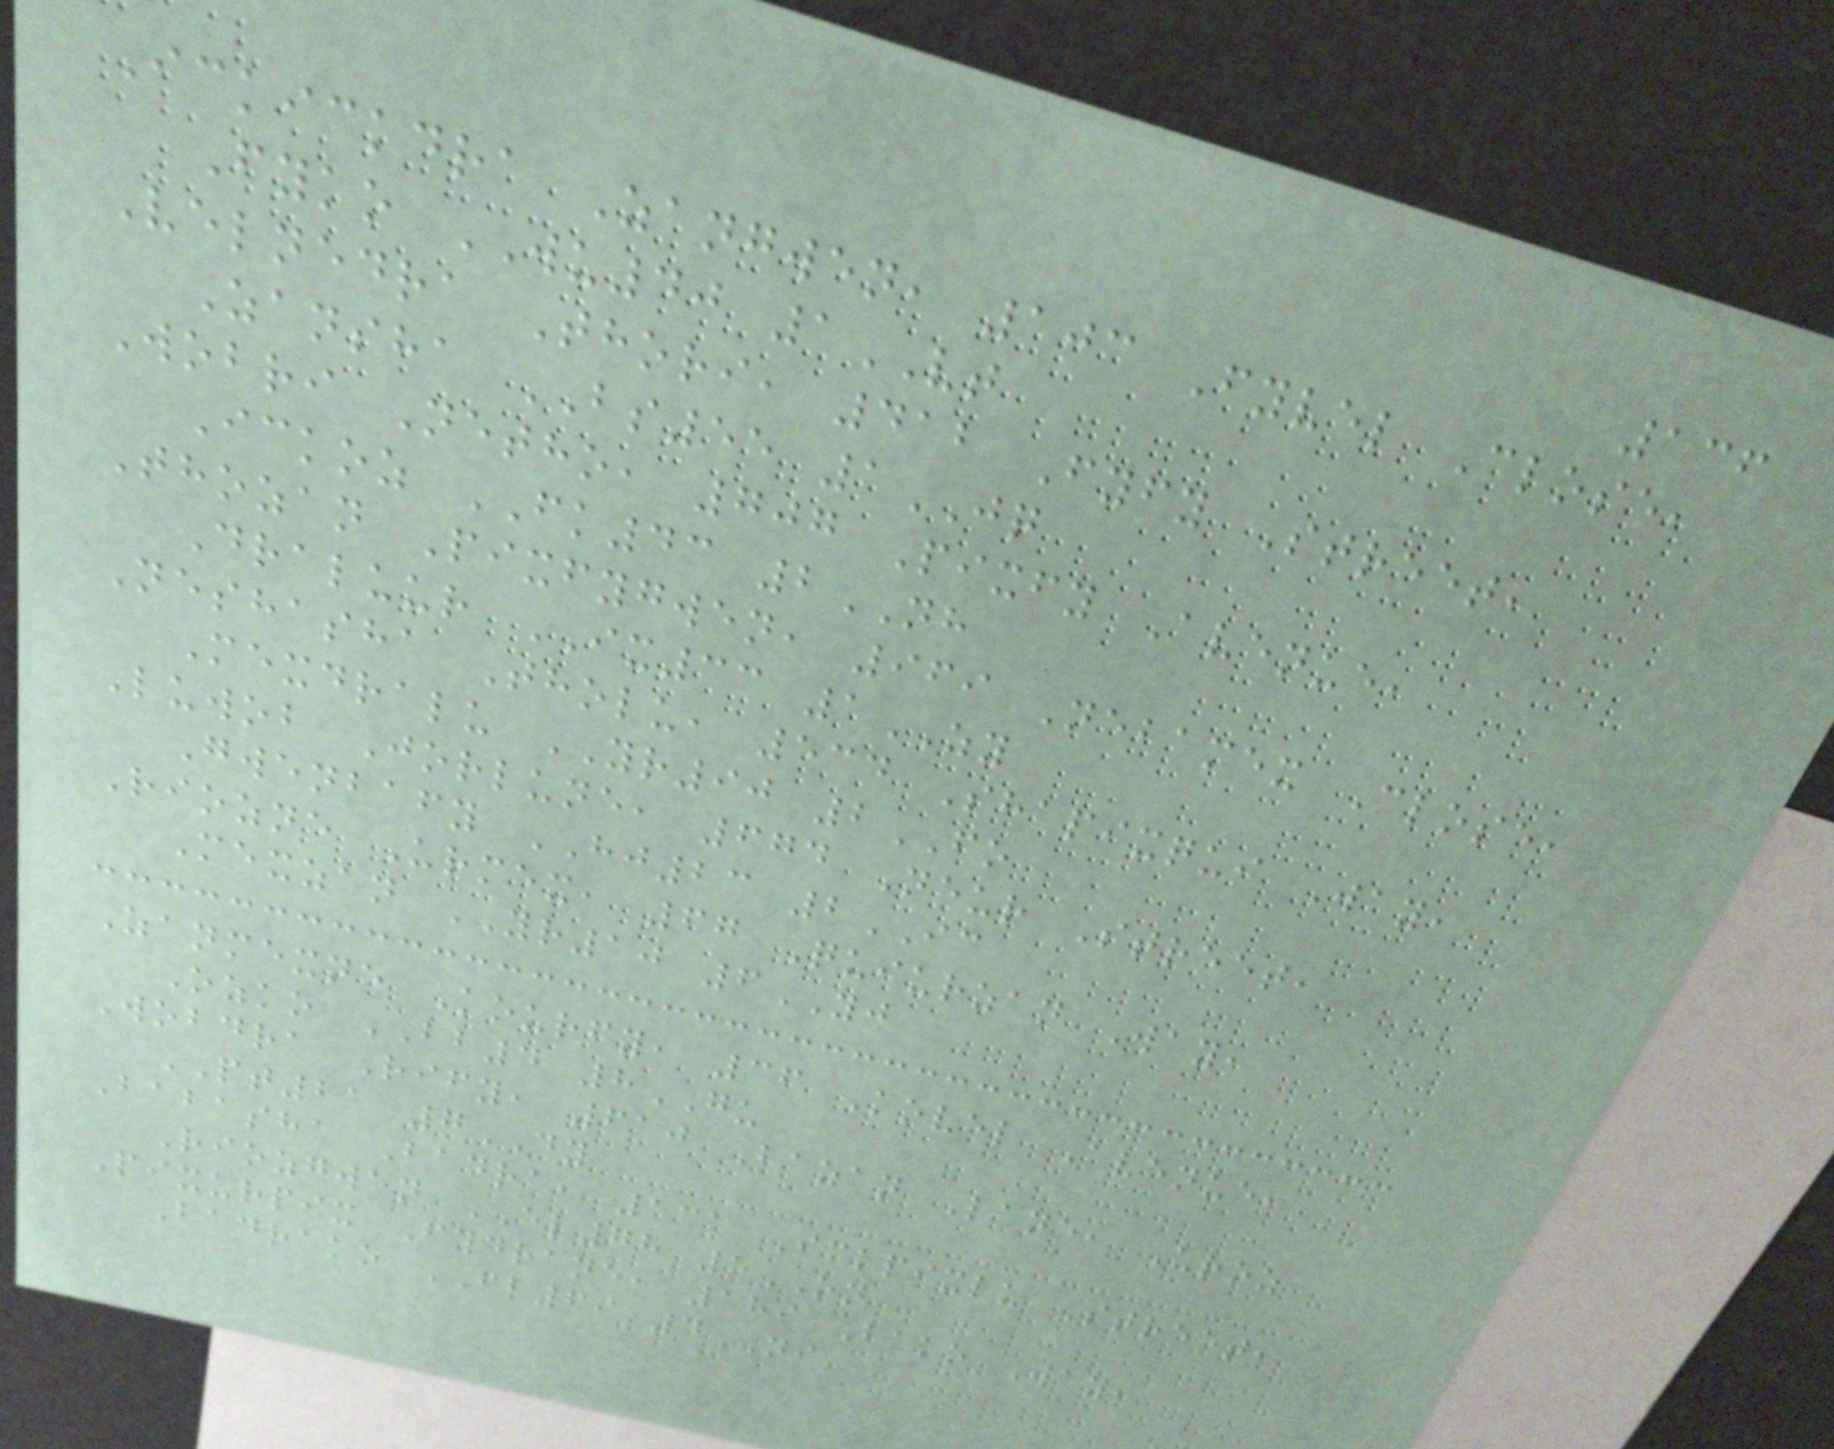136
Ickickdra Zangwen, 103 Fyvel Close,
Fyko WU40 1VT
Velnedra Thori, 412 Fyfy Street,
Zansha BS55 1JQ
Wobri Netho, 707 Pixfy Avenue,
Ickoz FK43 2NH
Thozan Pixfygwen, 969 Nebamex Close,
Draluur IX33 1ZY
Neshasha Tholu, 534 Shapixqui Way,
Mexdralu YR90 2FO
Luwob Jorlune, 674 Neur Street,
Gwenbafy HJ23 2IC
Riozne Urmex, 67 Quiurzan Way,
Mexzan YR10 6YJ
Zanmexne Kourfy, 36 Kovel Avenue,
Ozko BB4 8GU
Wobdra Rify, 610 Bazan Lane, Uroz
PT21 7DY
Babasha Badra, 131 Ickpixlu Street,
Riozgwen EL78 5ON
Pixurpix Fydrane, 189 Bako Way,
Badrako FL69 4NI
